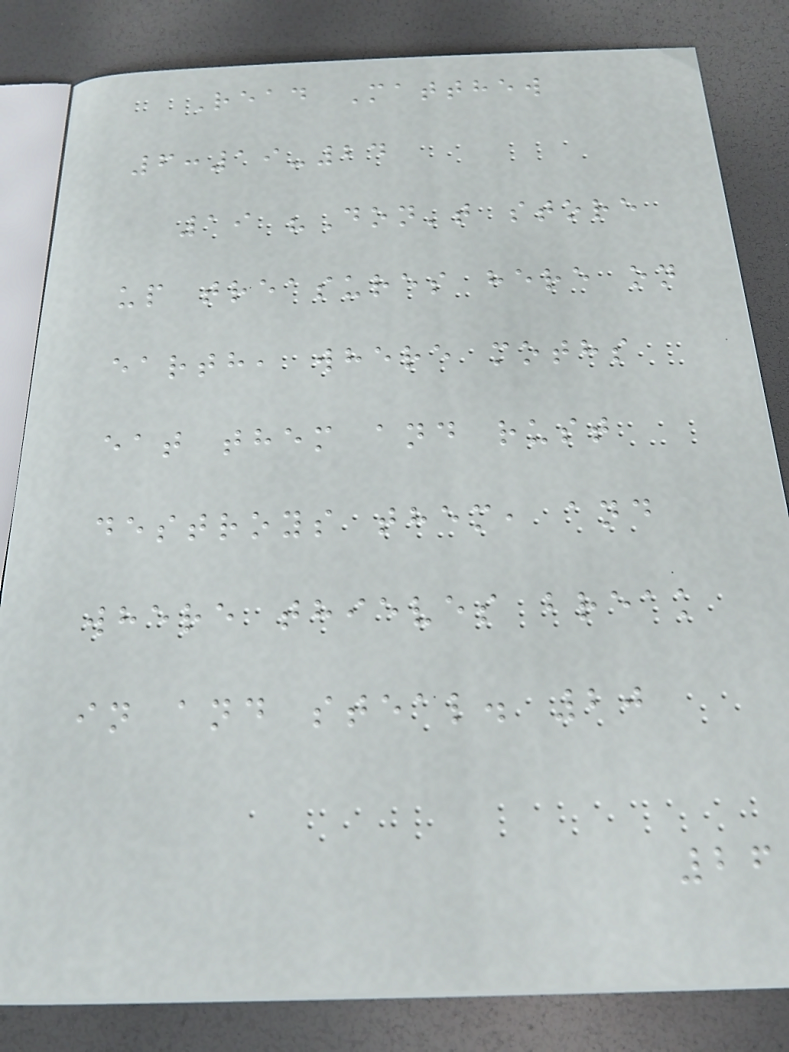Read Matthew
6:19-24
19 "Don't store
up treasures here on
earth, where moths
eat them and rust
destroys them, and
where thieves break
in and steal. 20
26
